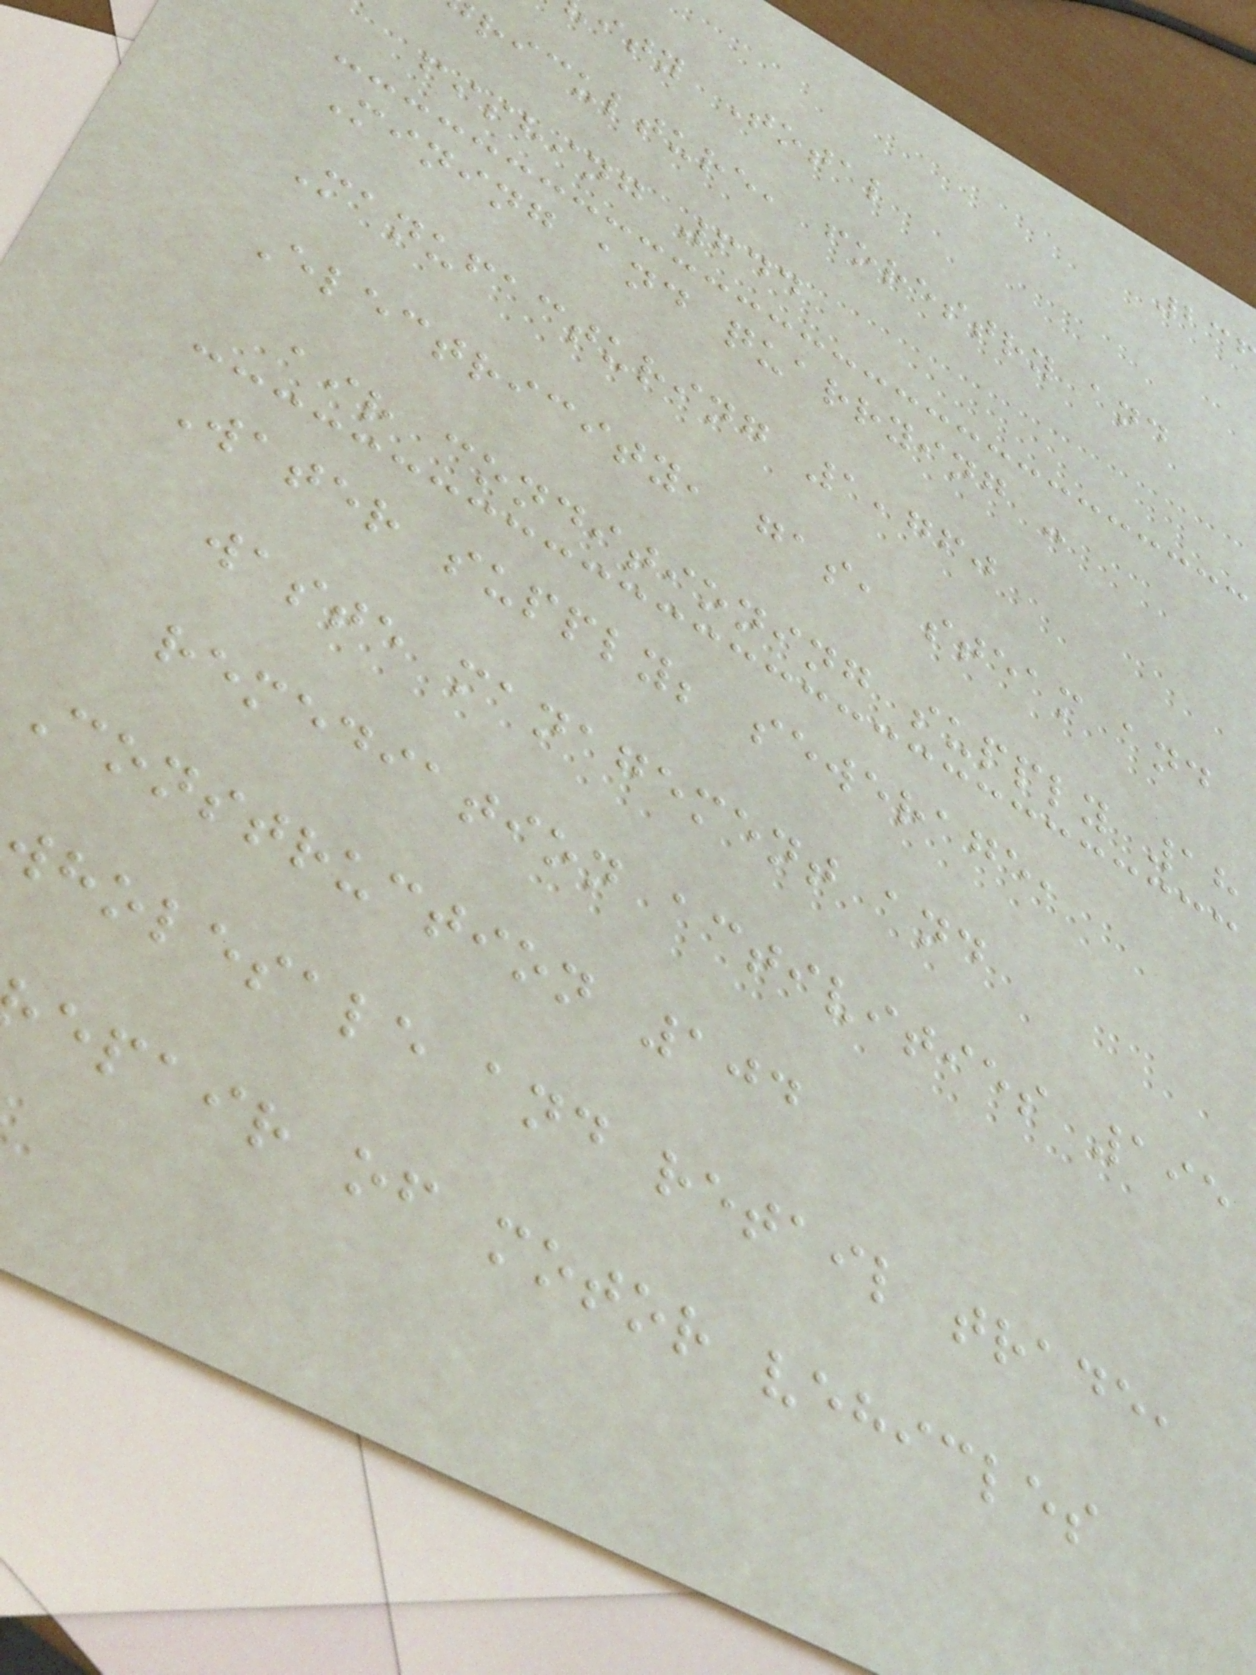ity Total
riculture, forestry and
fishing 644
Mining and quarrying -
Manufacturing 1,760
Electricity, gas, steam and
air conditioning supply 18
Water supply; sewerage,
waste management and
remediation activities 195
Construction 104
wholesale and retail trade,
epair of motor vehicles
